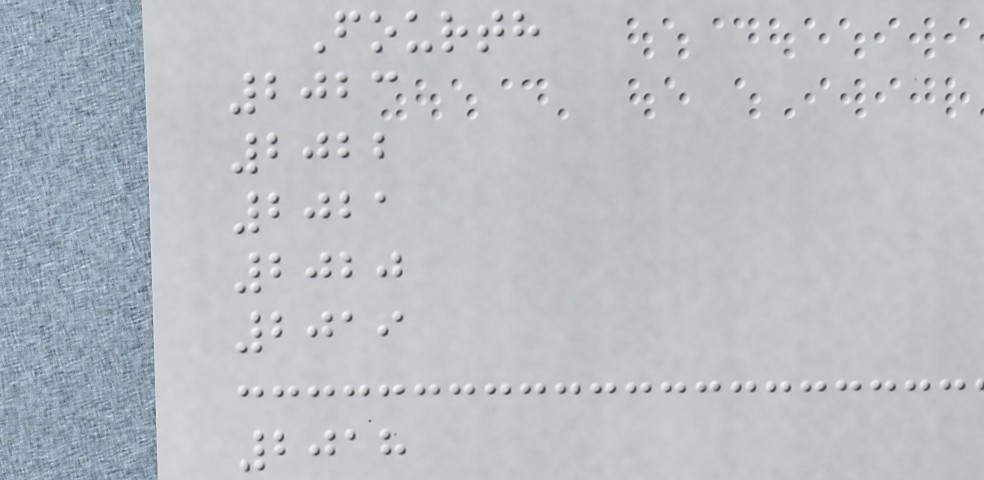Fourth
2023
2022
2021
2020
2019
2018
